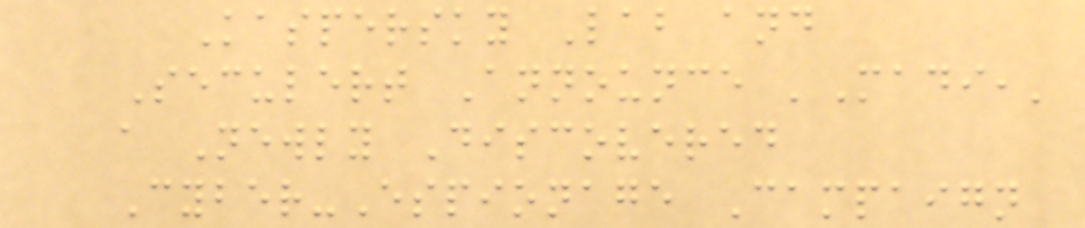Kaspersky Lab and
Seculert Announce 'Madi,'
a Newly Discovered
Cyber-Espionage Campaign
